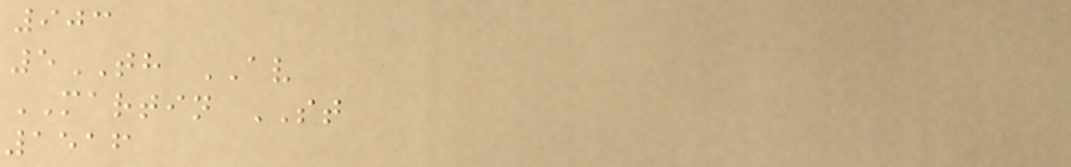903
5TH AV
MARTIN ST
1516
